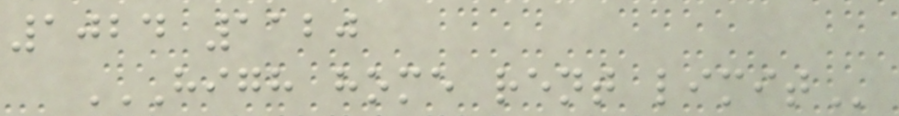1024 1120
HIGH HOME RENT LIMIT
